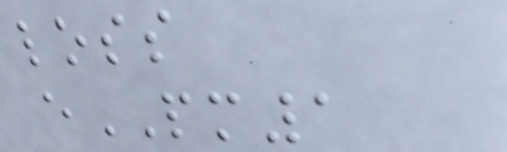loss
ePM1
